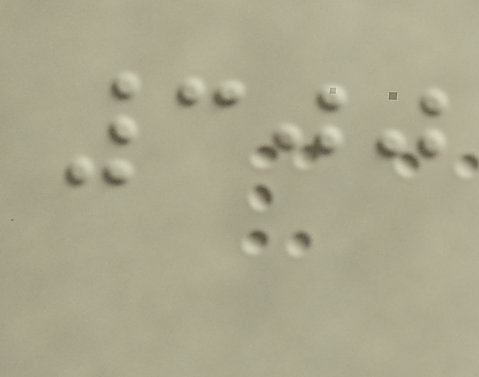300
